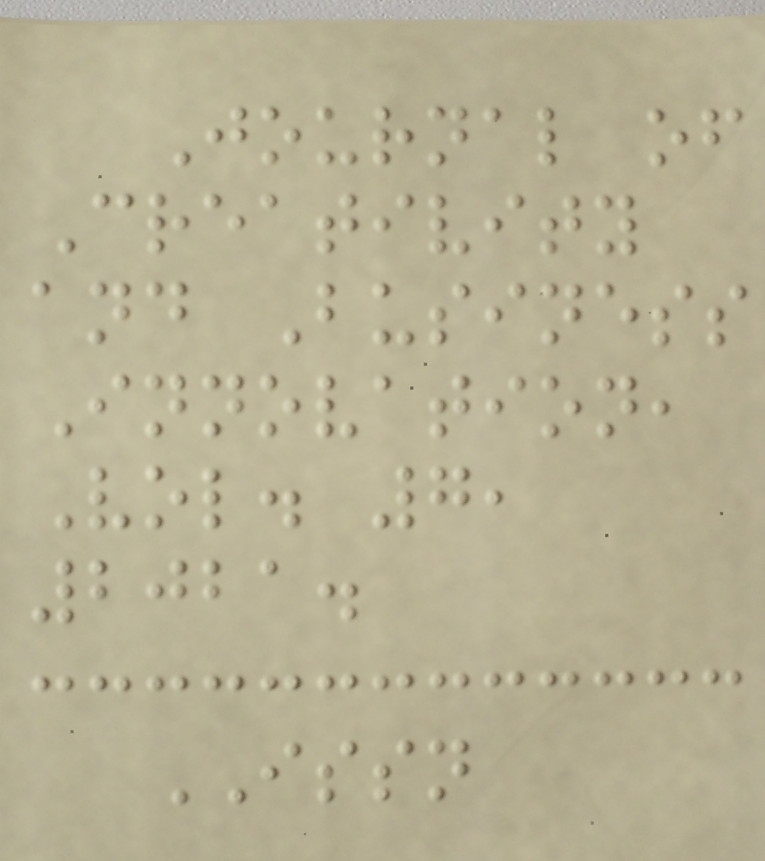Journal of
Creativity
and Business
Innovation,
Vol. 7,
2021.
ISSN
